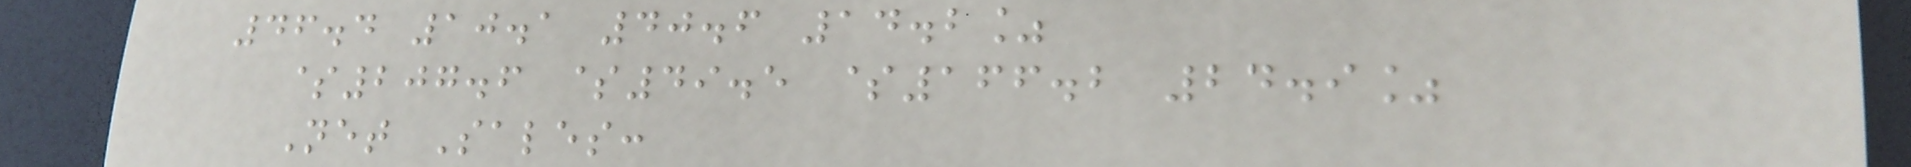46.4 10.1 40.6 14.2%
$207.6 $49.5 $166.2 24.9%
Net Sales:
